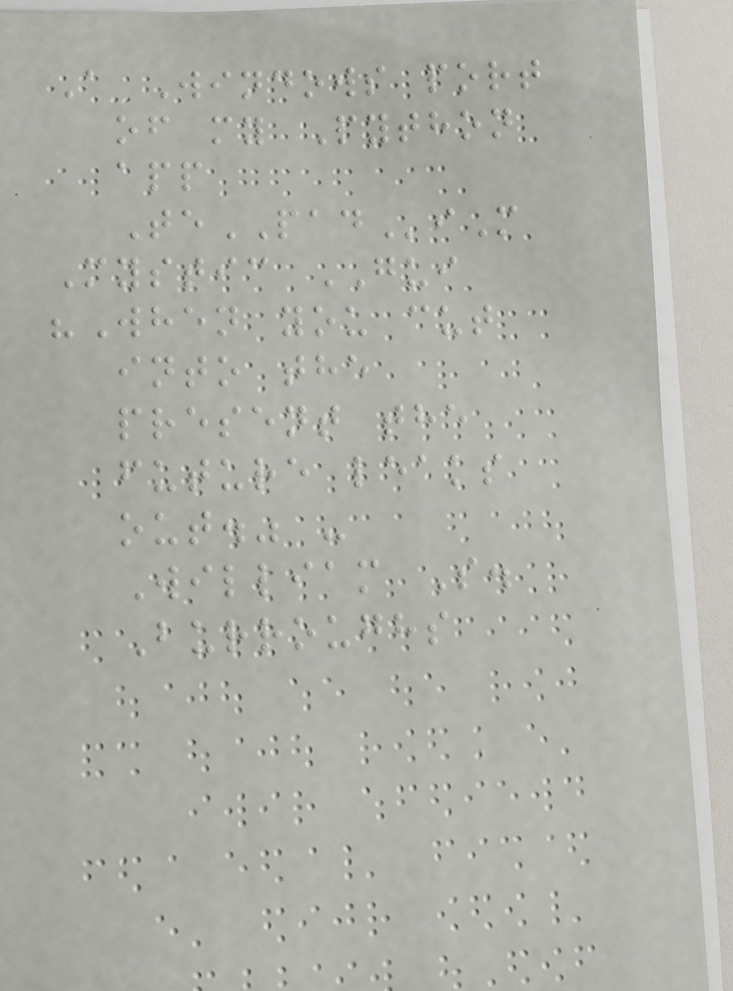A Windows port
of my Python
app
TePADiM
Mystic GUI
"When you cut
into the
present the
future leaks
out." -
William S.
Burroughs
